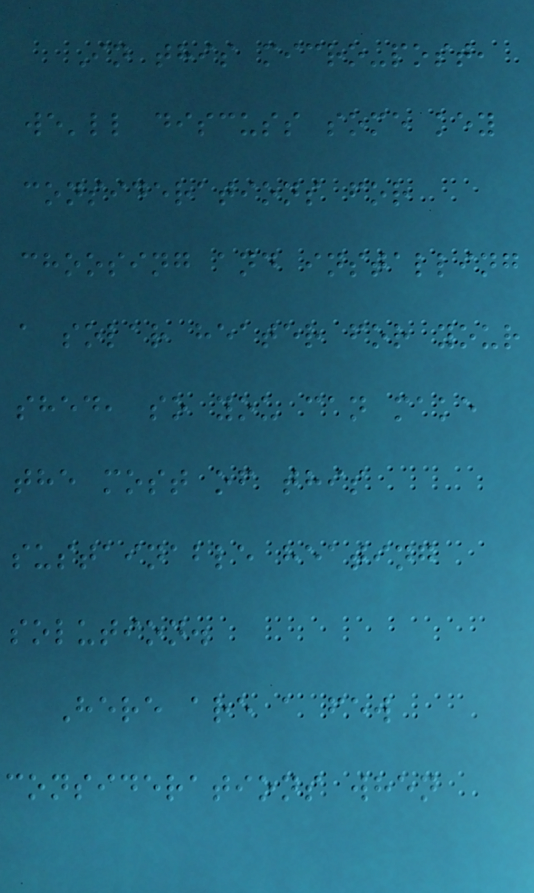In this micro-post,
we'll discuss some key
considerations for
choosing and installing
a solar heater for your
shed, so you can make
the most of this
sustainable heating
solution.
Here are a few
considerations when
